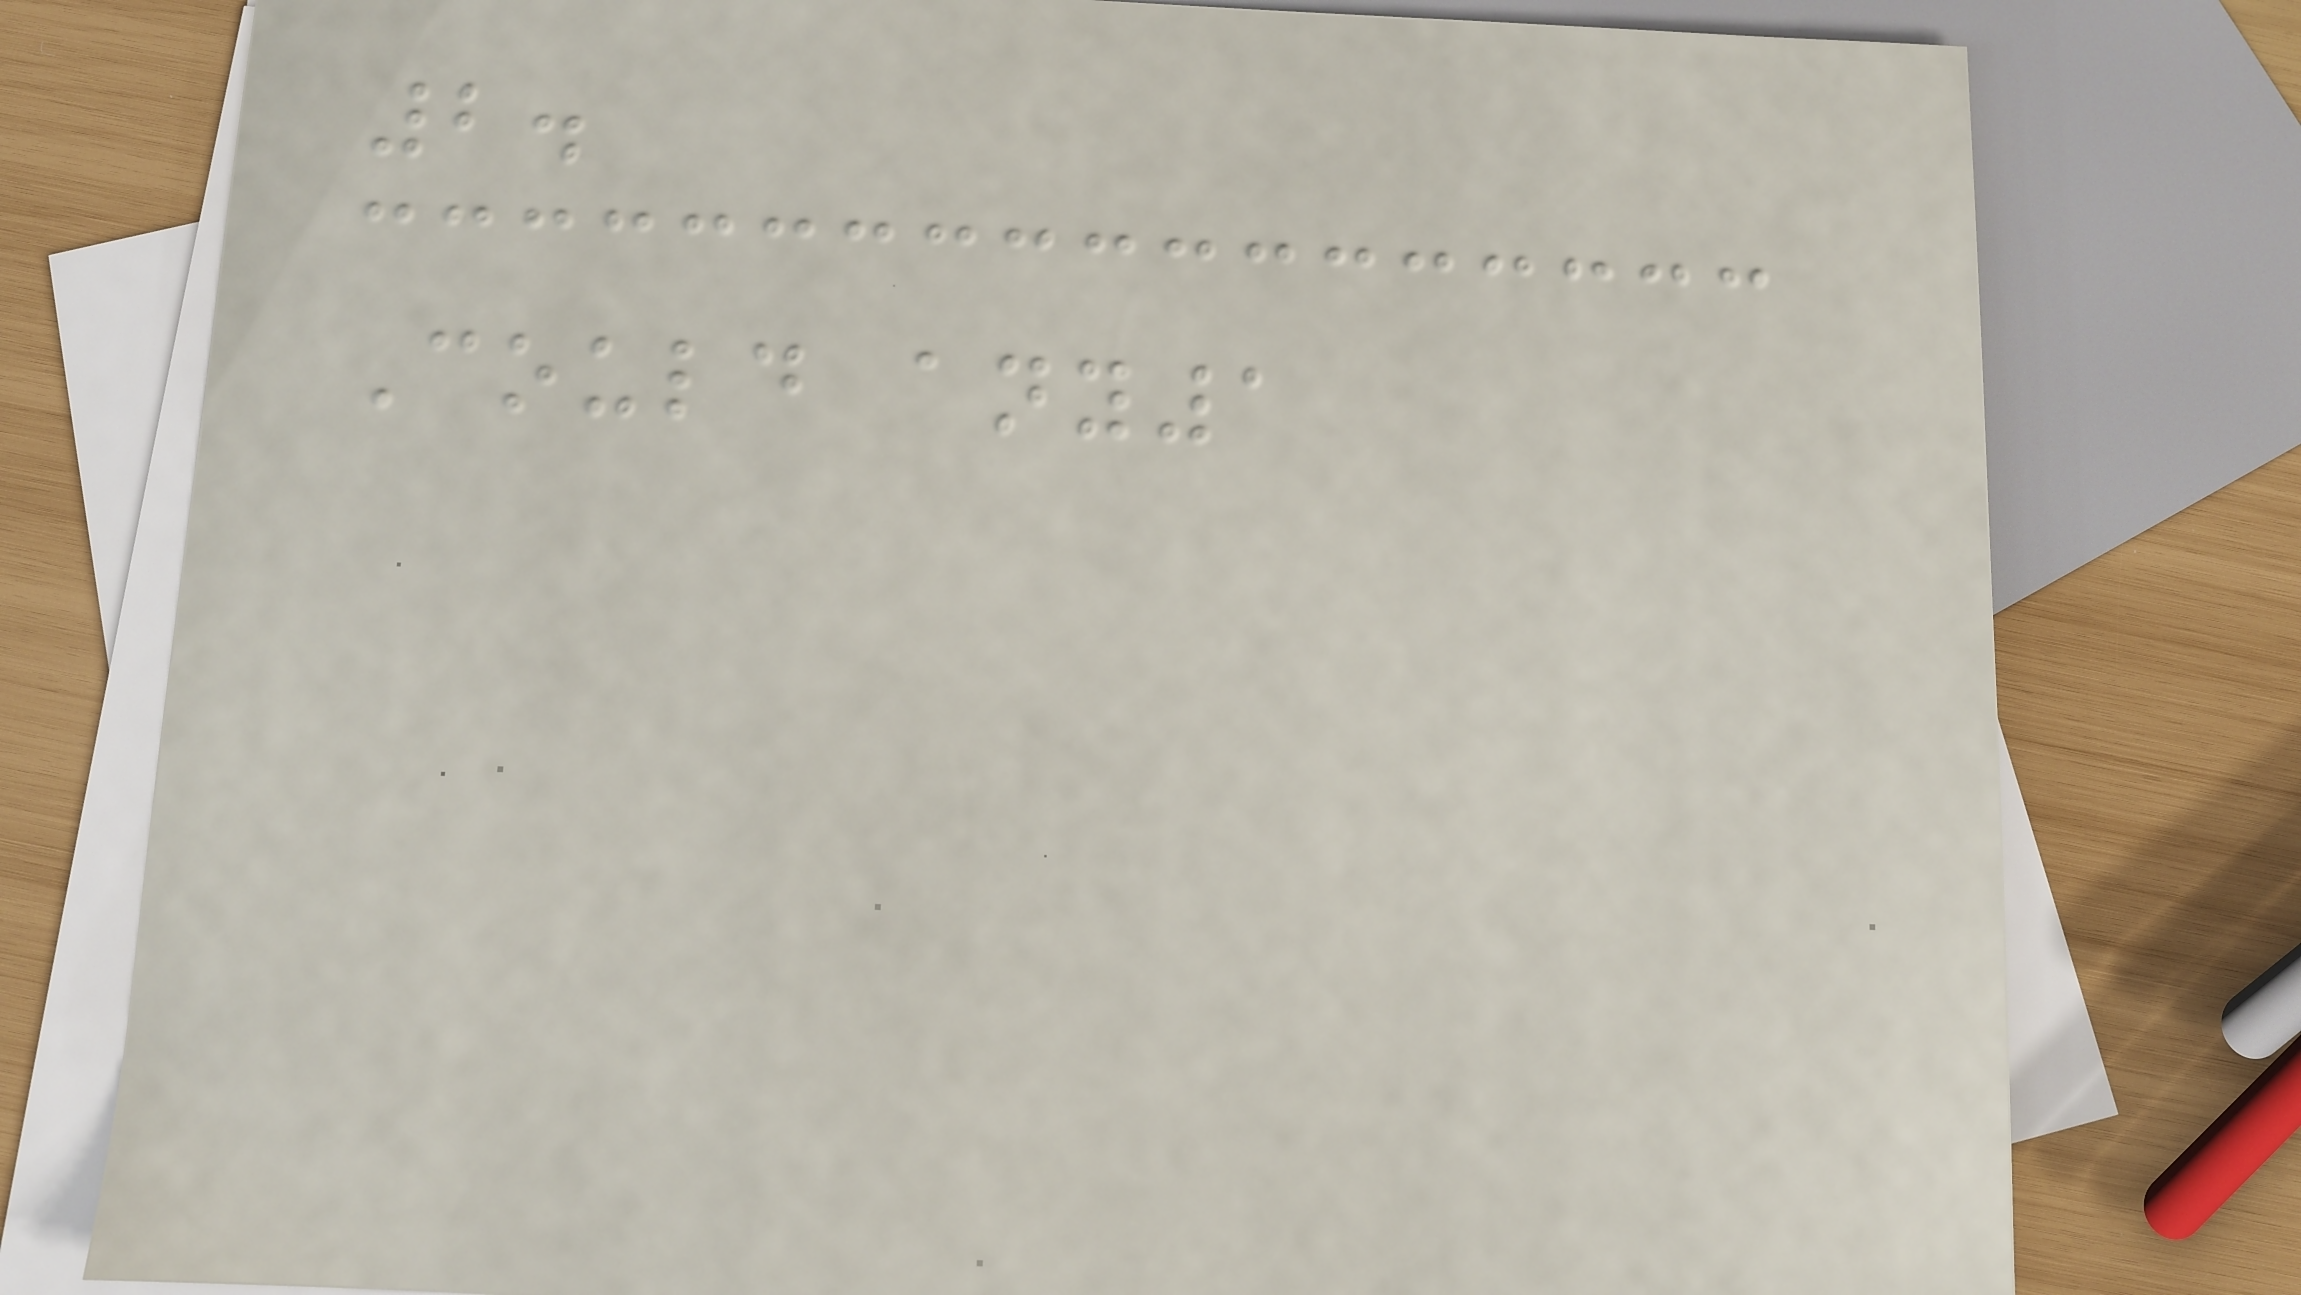2.
Could any1
